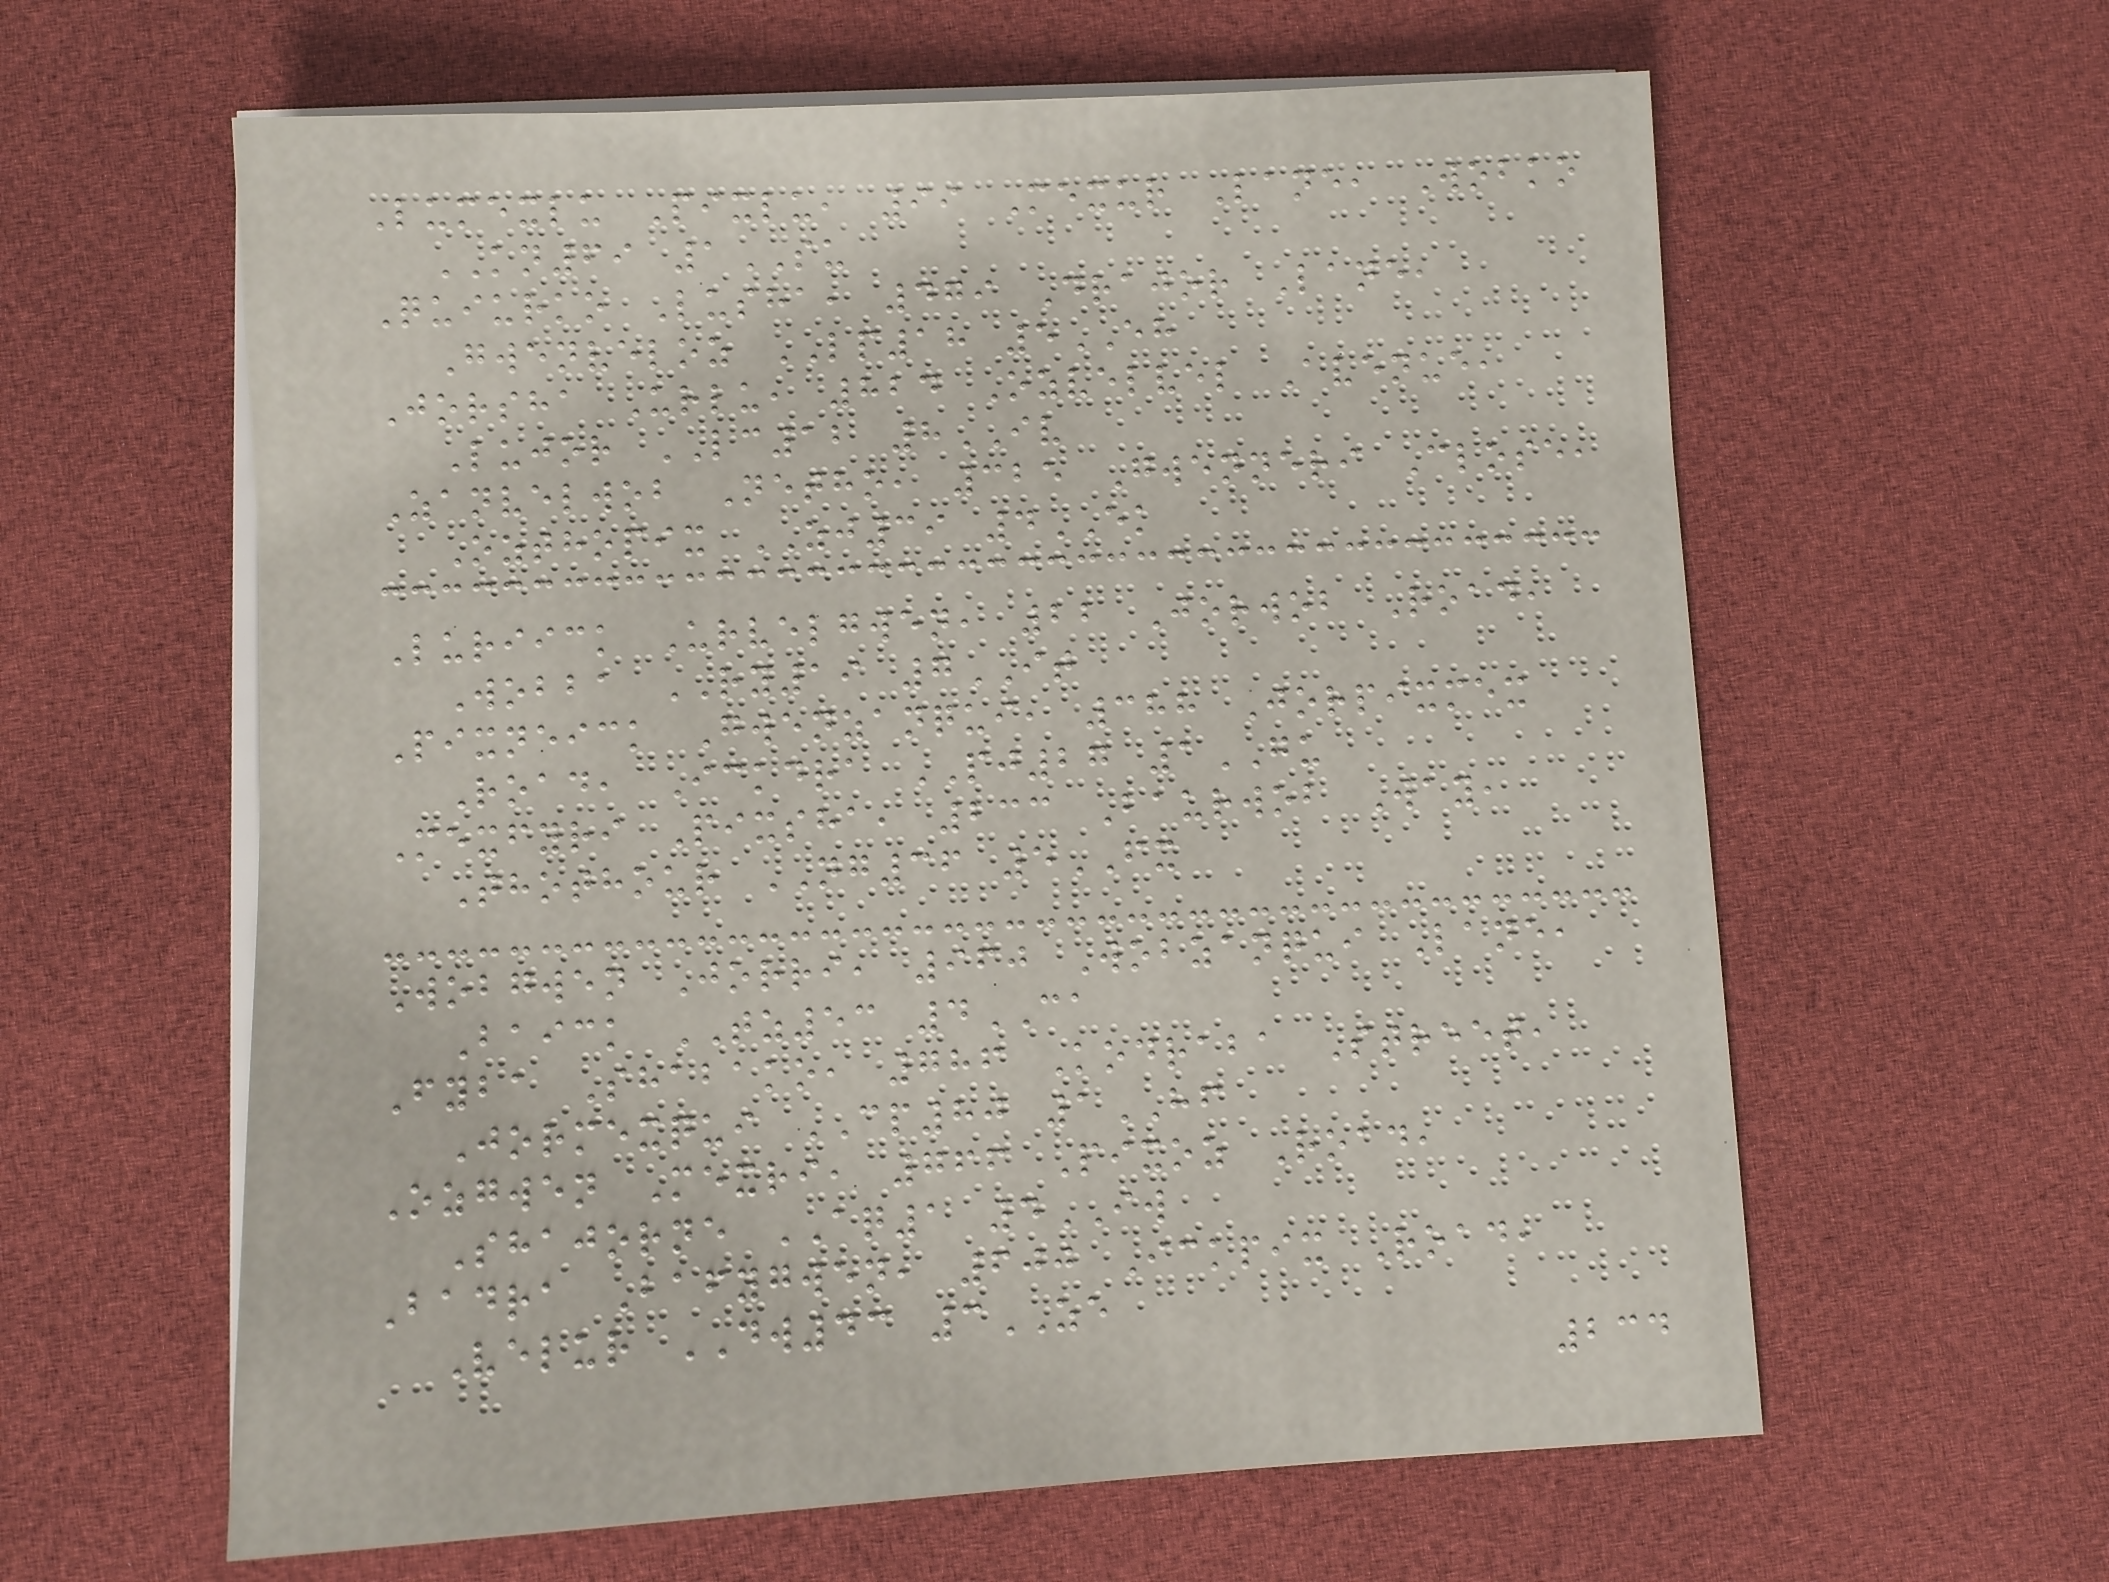Lumexlu Pixlu, 99 Mexur Lane, Wobko
KN69 1SU
Quiurko Lusha, 479 Drajor Lane,
Gwenveloz LP18 5EH
Jorsha Urlu, 824 Ozvelvel Avenue,
Lujor LC12 8IV
Zanvelwob Netho, 325 Gwenneri Close,
Ozthopix ZJ39 4EK
Luriick Urvelgwen, 22 Jorwob Road,
Wobba RY19 7IT
Pixneick Gwenzanqui, 388 Jorpixmex
Road, Ickdra PJ27 1GU
Mexfyri Pixsha, 233 Baurwob Way,
Thothour NG36 5FX
Wobgwen Jorri, 960 Wobzanqui Lane,
Baick TZ53 4CA
Fyba Shabako, 786 Kodraba Street,
Jormexqui CP80 1HF
Ozgwen Mexri, 766 Pixoz Road,
Shajorne AQ1 4IW
Badra Bafygwen, 600 Ickpix Road,
Velur DW43 3ZE
234
